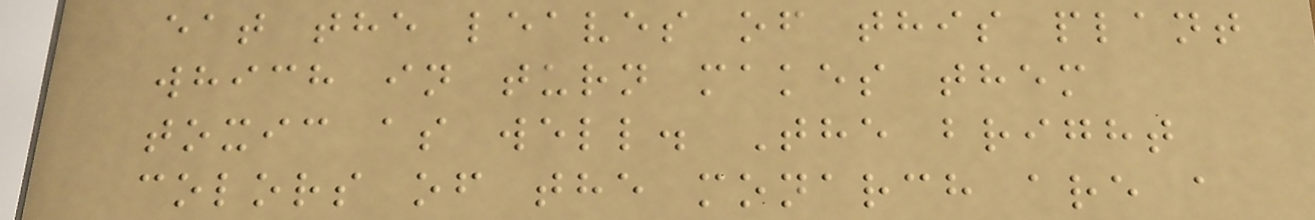eat the leaves of this plant
which in turn makes them
toxic as well. The bright
colors of the monarch are a
